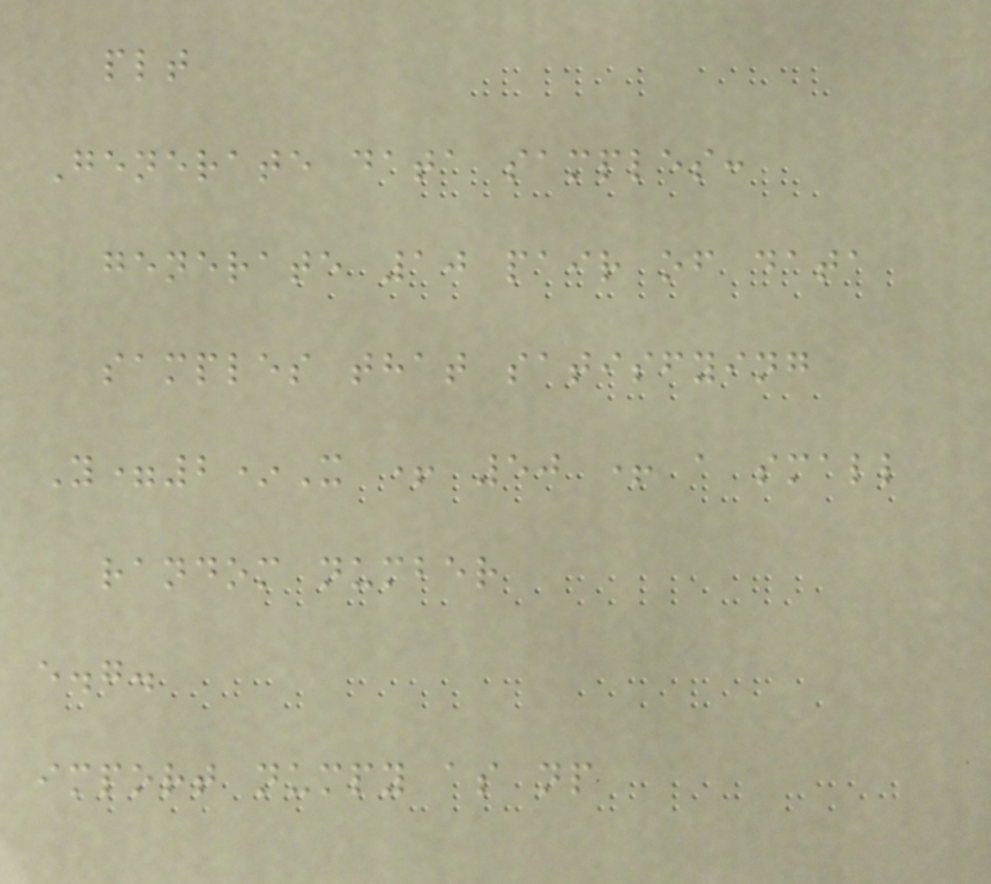plt
Generate data samples:
generate 10 pair of data
samples that satisfying
Y=2*X + 50 + a small
random number
e.g.
import numpy as np
